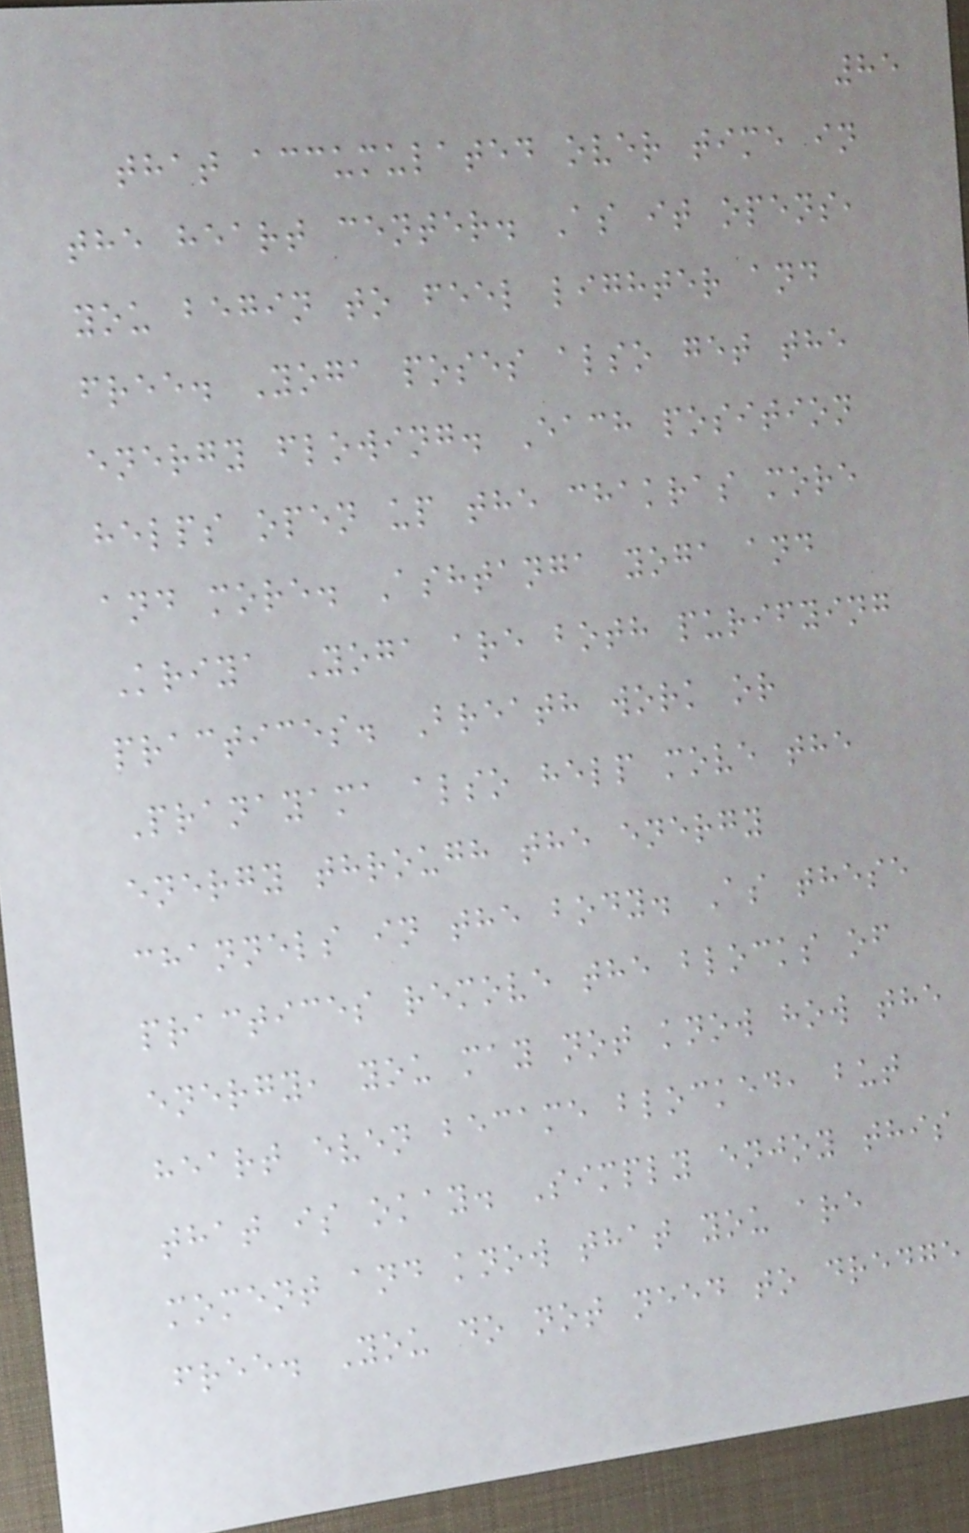85
that accumulated over time in
the heart center. As it opens,
you begin to feel lighter and
free. Yoga poses also get the
energy flowing. Each position
helps open up the chakras more
and more. Ashtanga yoga and
Kriya Yoga are both purifying
practices. Breath work or
Pranayama also help move the
energy through the energy
channels in the body. As these
practices remove the blocks of
energy, you may not know how the
heart even became blocked, but
that is okay. Simply enjoy this
moment and know that you are
free. You do not need to dredge
